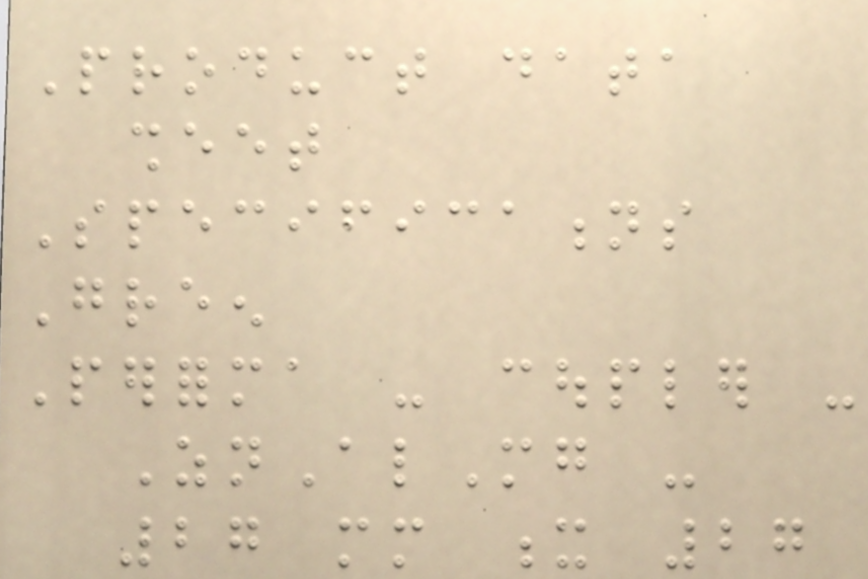Product data
sheet
Specifications
Green
Performa - coupler -
ZnAlMg -
27 mm x 27
